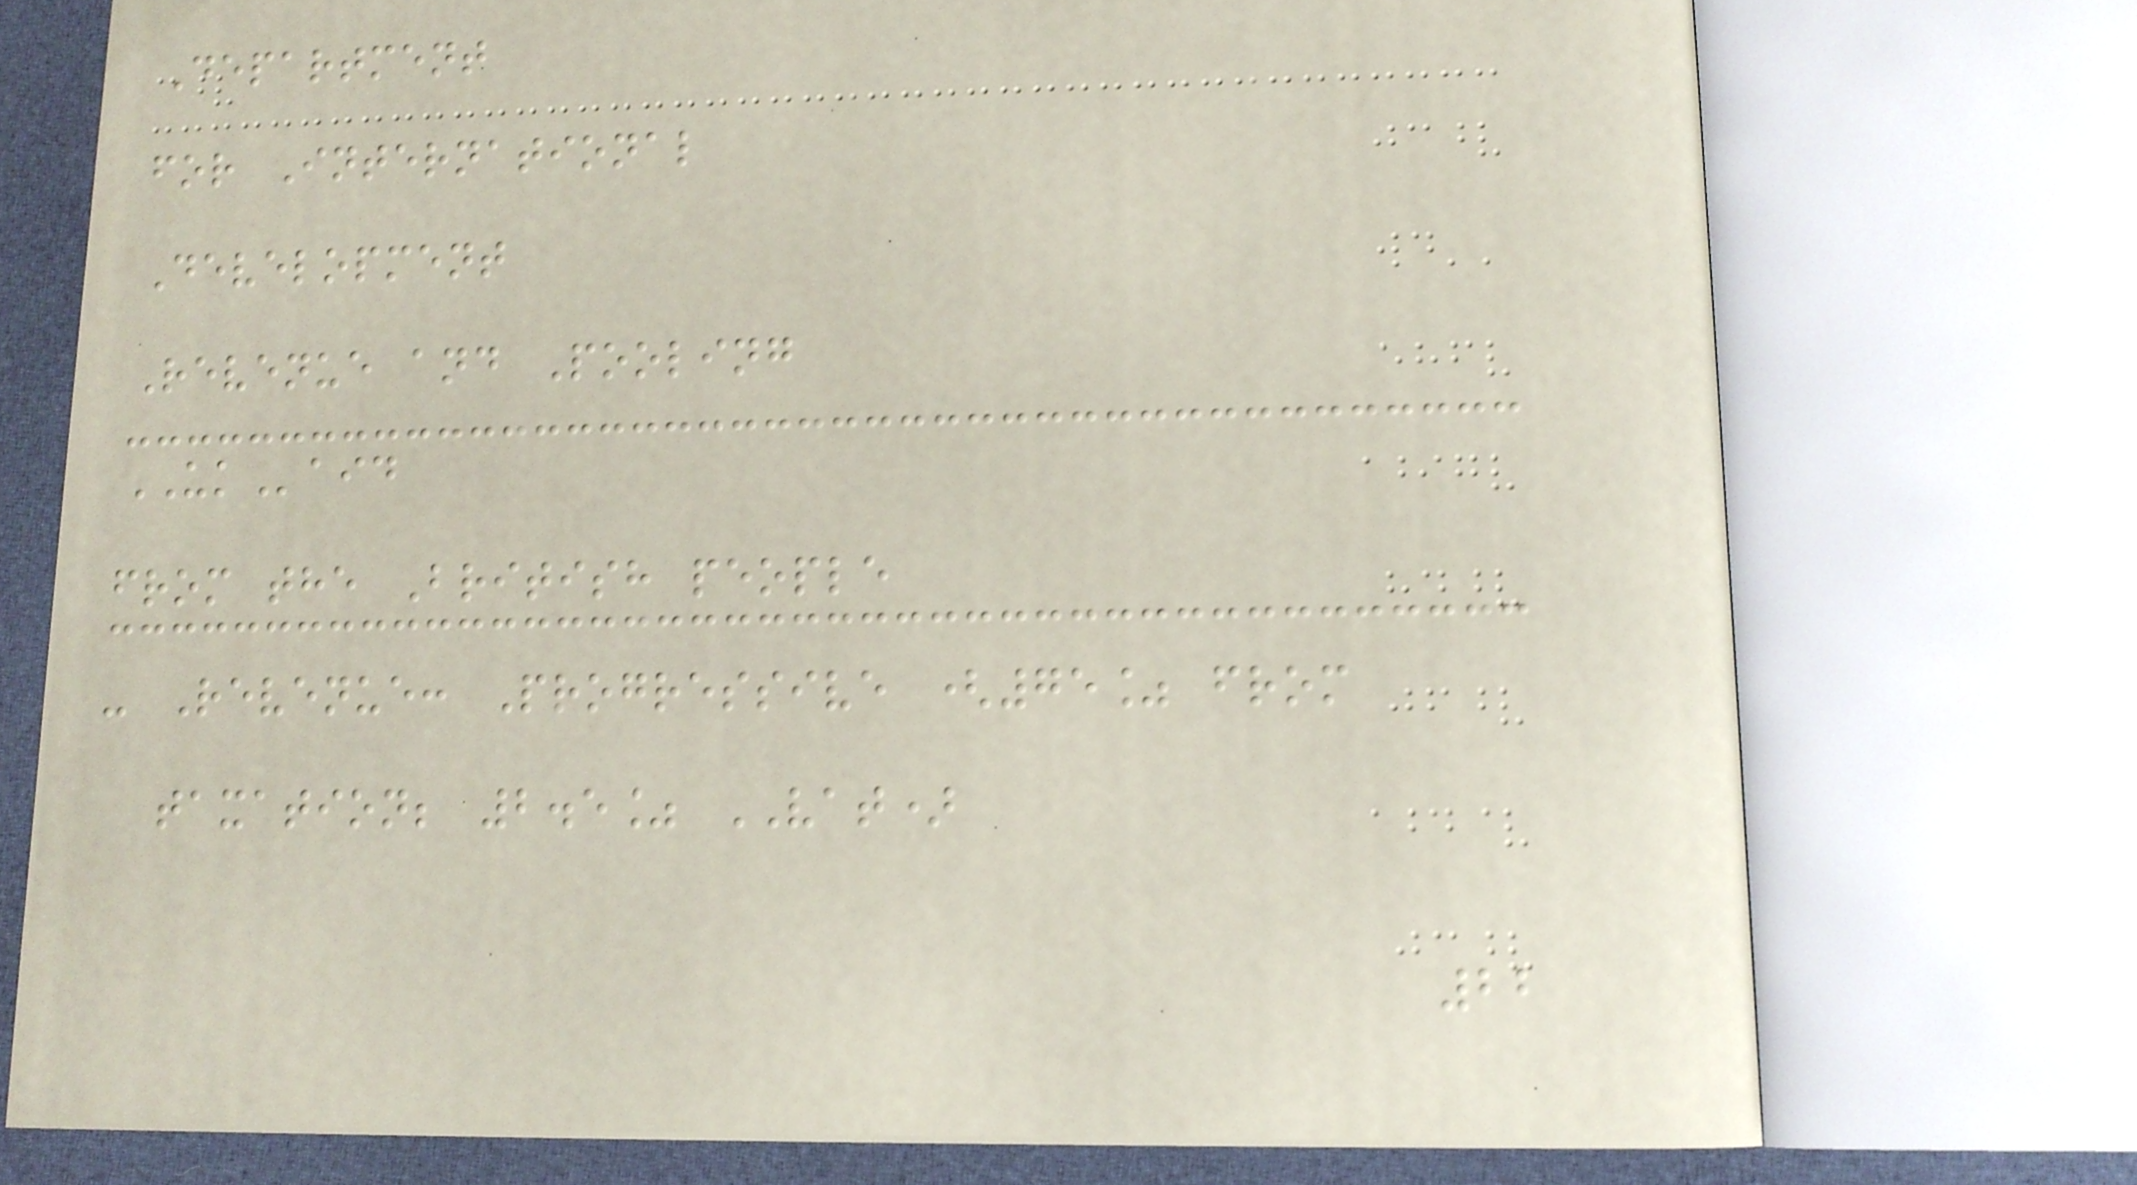Department
for International
Development
Revenue and Pooling
UKaid
from the British people
- Revenue: Progressive (75% from
taxation; 2.5% VAT)
22
